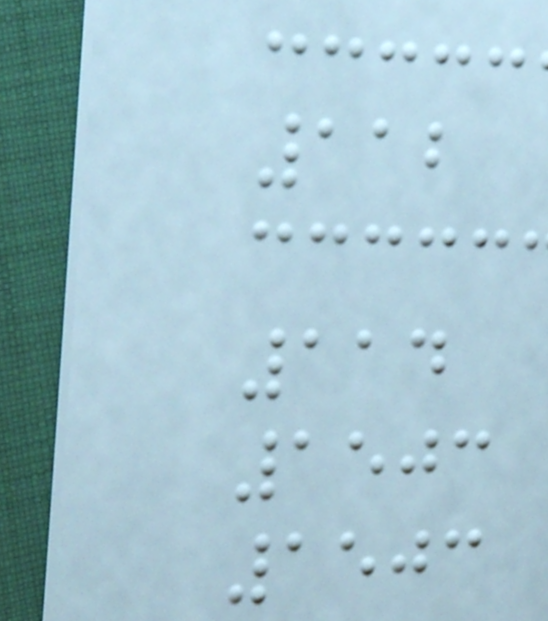112
114
1503
1503
